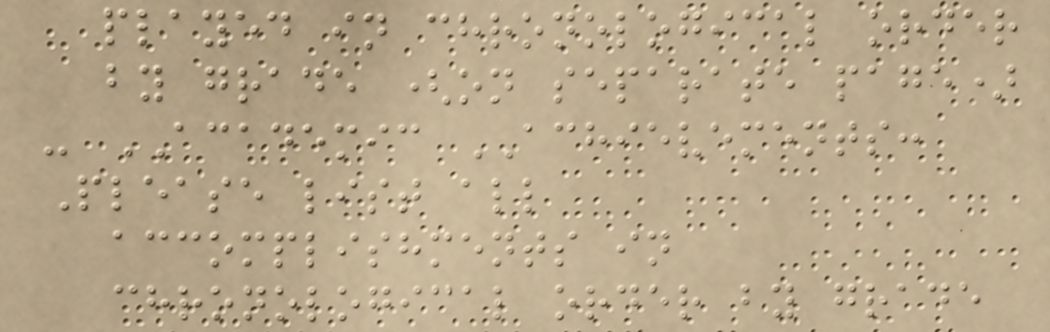played in chronological order
by grade (on separate page)
- ACADEMIC ACHIEVEMENTS:
Please list all
accomplishments in
chronological order by grade
